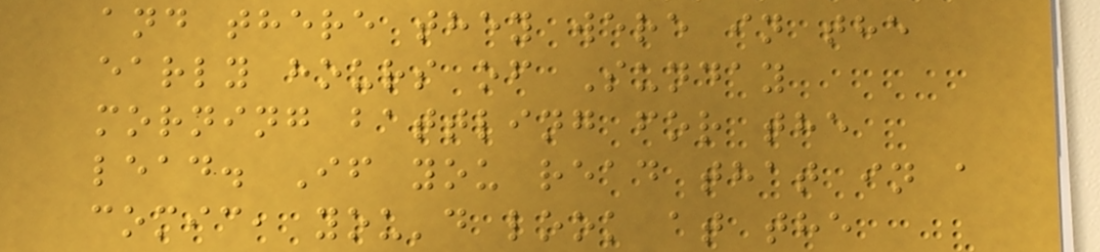and there they were in the
early hours of Sunday
morning battling for the
lead. If you read that in a
comic, you'd look at the
